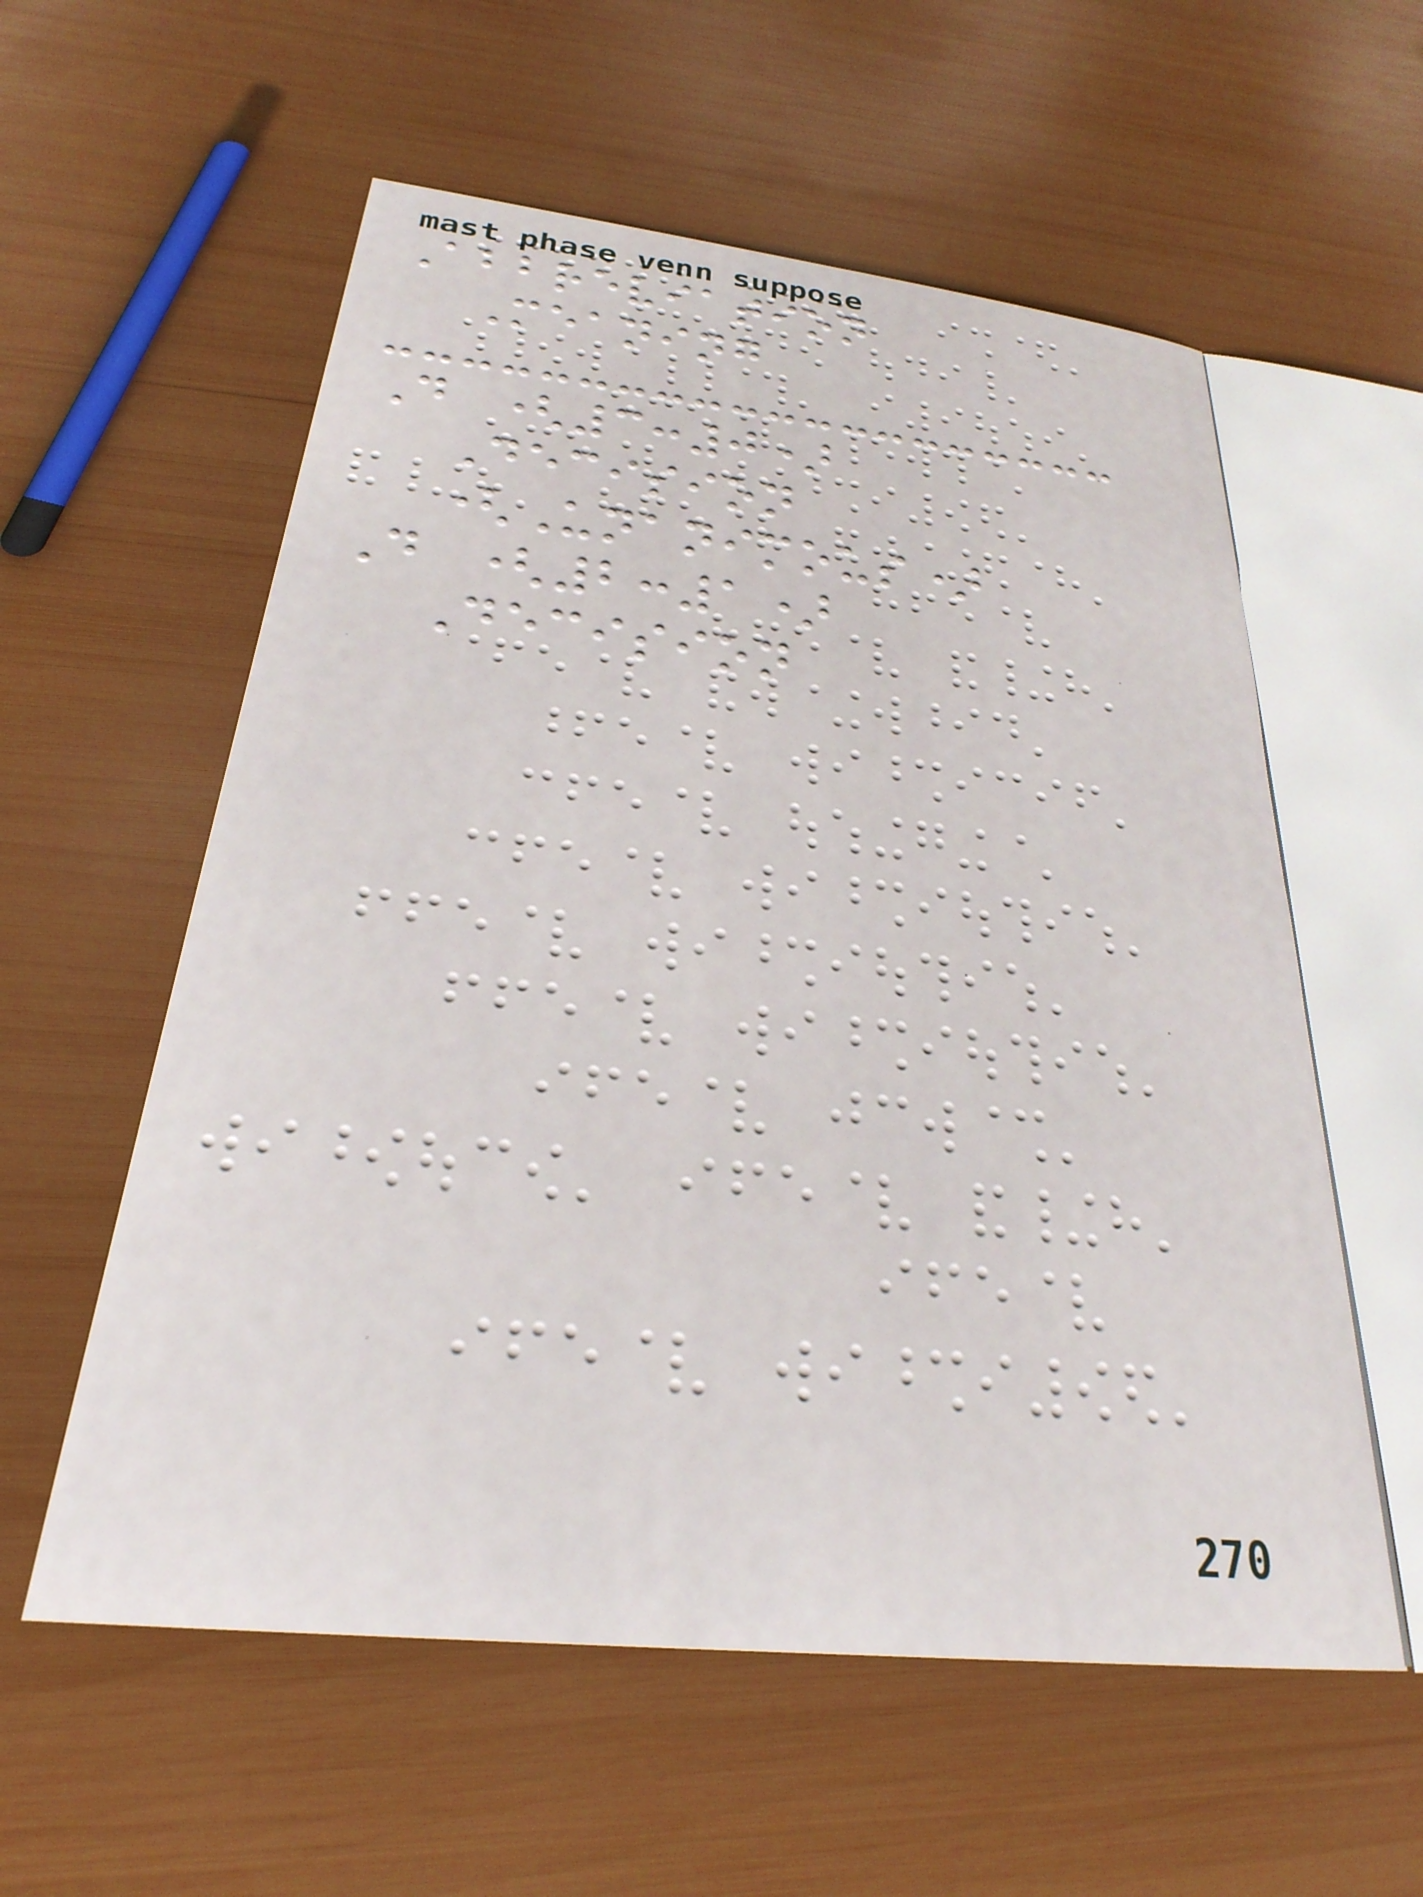Abbreviation
Meaning
D (3:0)
Decision
(Unanimous)
D (2:1)
Decision
